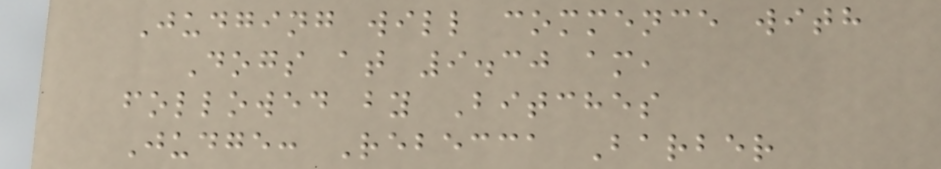Judging will commence with
Dogs at 9.30 am,
followed by Bitches
Judge: Rebecca Barber
